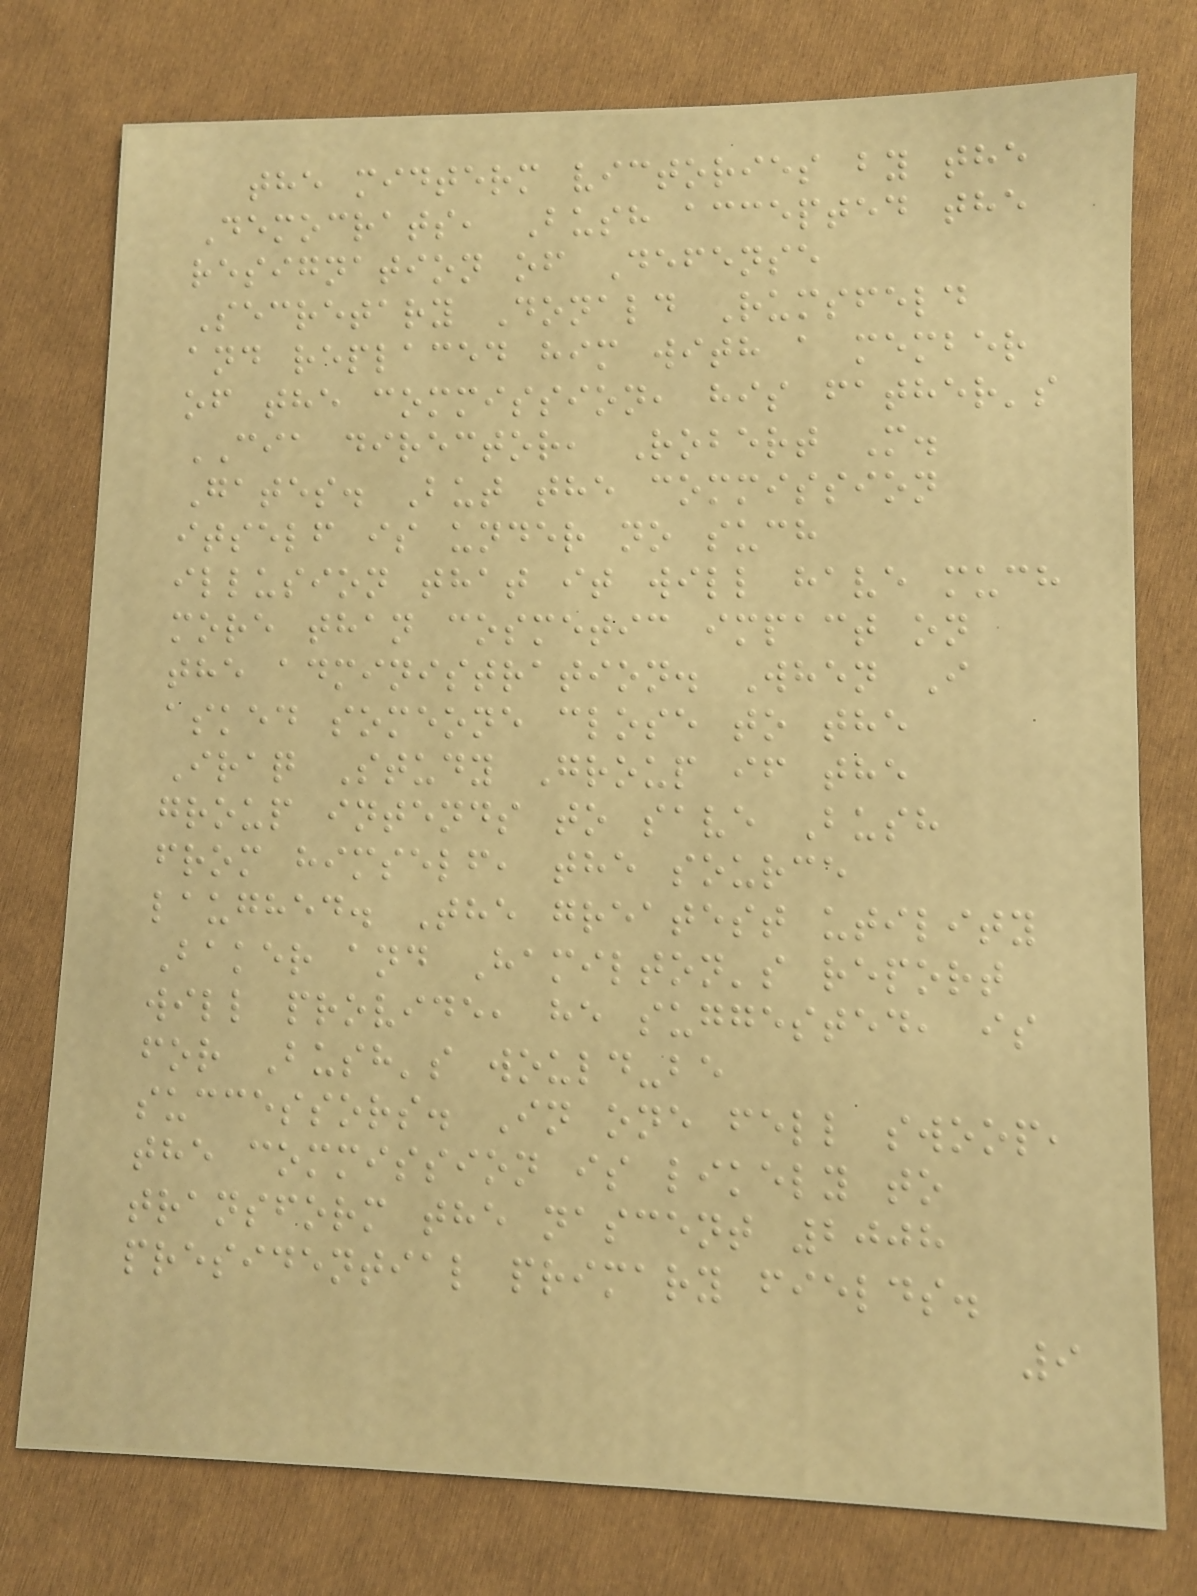the midterm victories by the
Democrats, Bush accepted the
resignation of Defense
Secretary Donald Rumsfeld
and replaced him with a member
of the commission, his father's
CIA director, Robert M.
Gates. But the commission
itself is under no such
illusion that it will have much
more than cosmetic impact on
the administration. When I
asked someone close to the
Iraq Study Group if the
group intends to save Bush
from himself, the source
laughed. The greatest utility
Baker and Hamilton's report
will provide, he suggested, is
for Bush's would-be
successors. In one fell swoop,
the commission is likely to
transform the nascent 2008
presidential primary fields.
9
